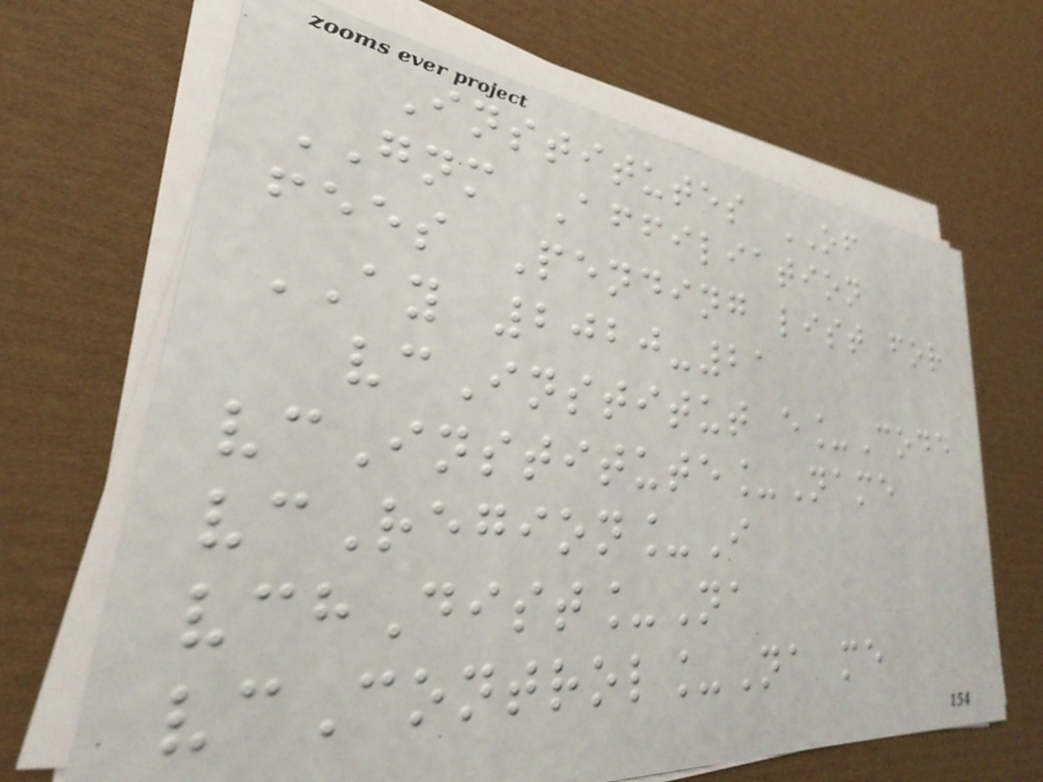Institutes OF
GNM Affiliation
fees Pending list for
AY 2020-21
vcInstitut e_Code
vcInstitute_Name
vcRegion_I
vchDist_Na
vcControl_Na me
